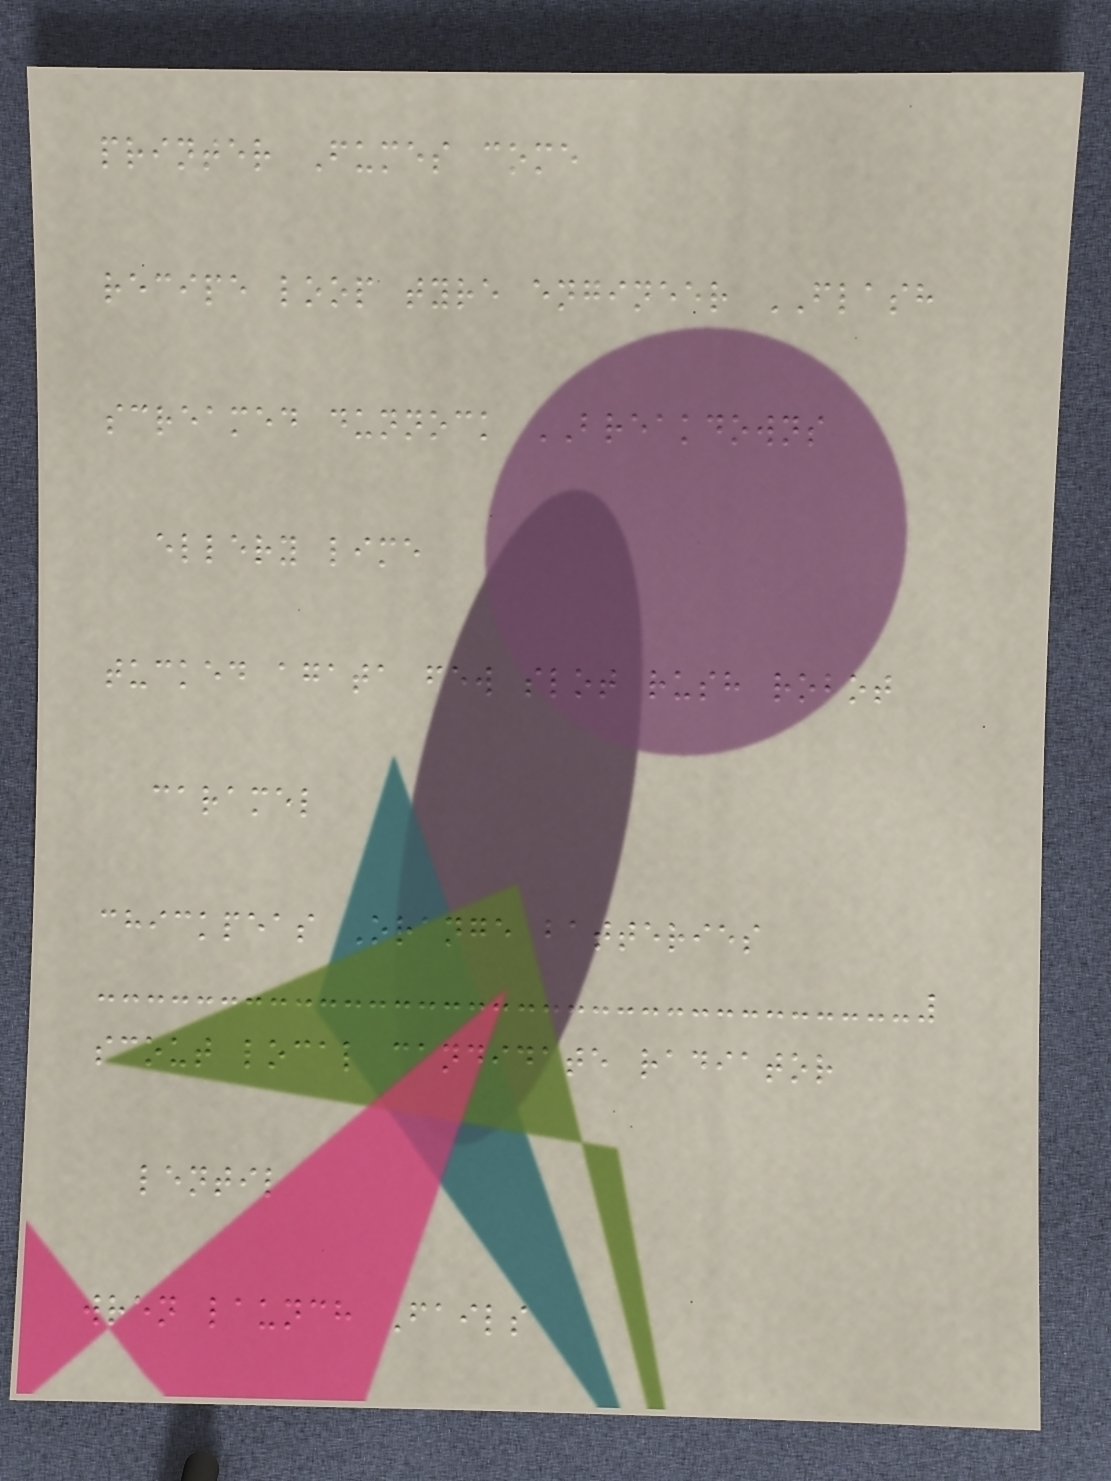printer Fumes come
recipe loop tyre engineer FLASH
screamed dunnock BREAKDOWNS
ellery lime
tucked agata few slot rush robot
caramel
chickpeas Orange batteries
scout local candidate radiator
lentil
wren launch Fails
